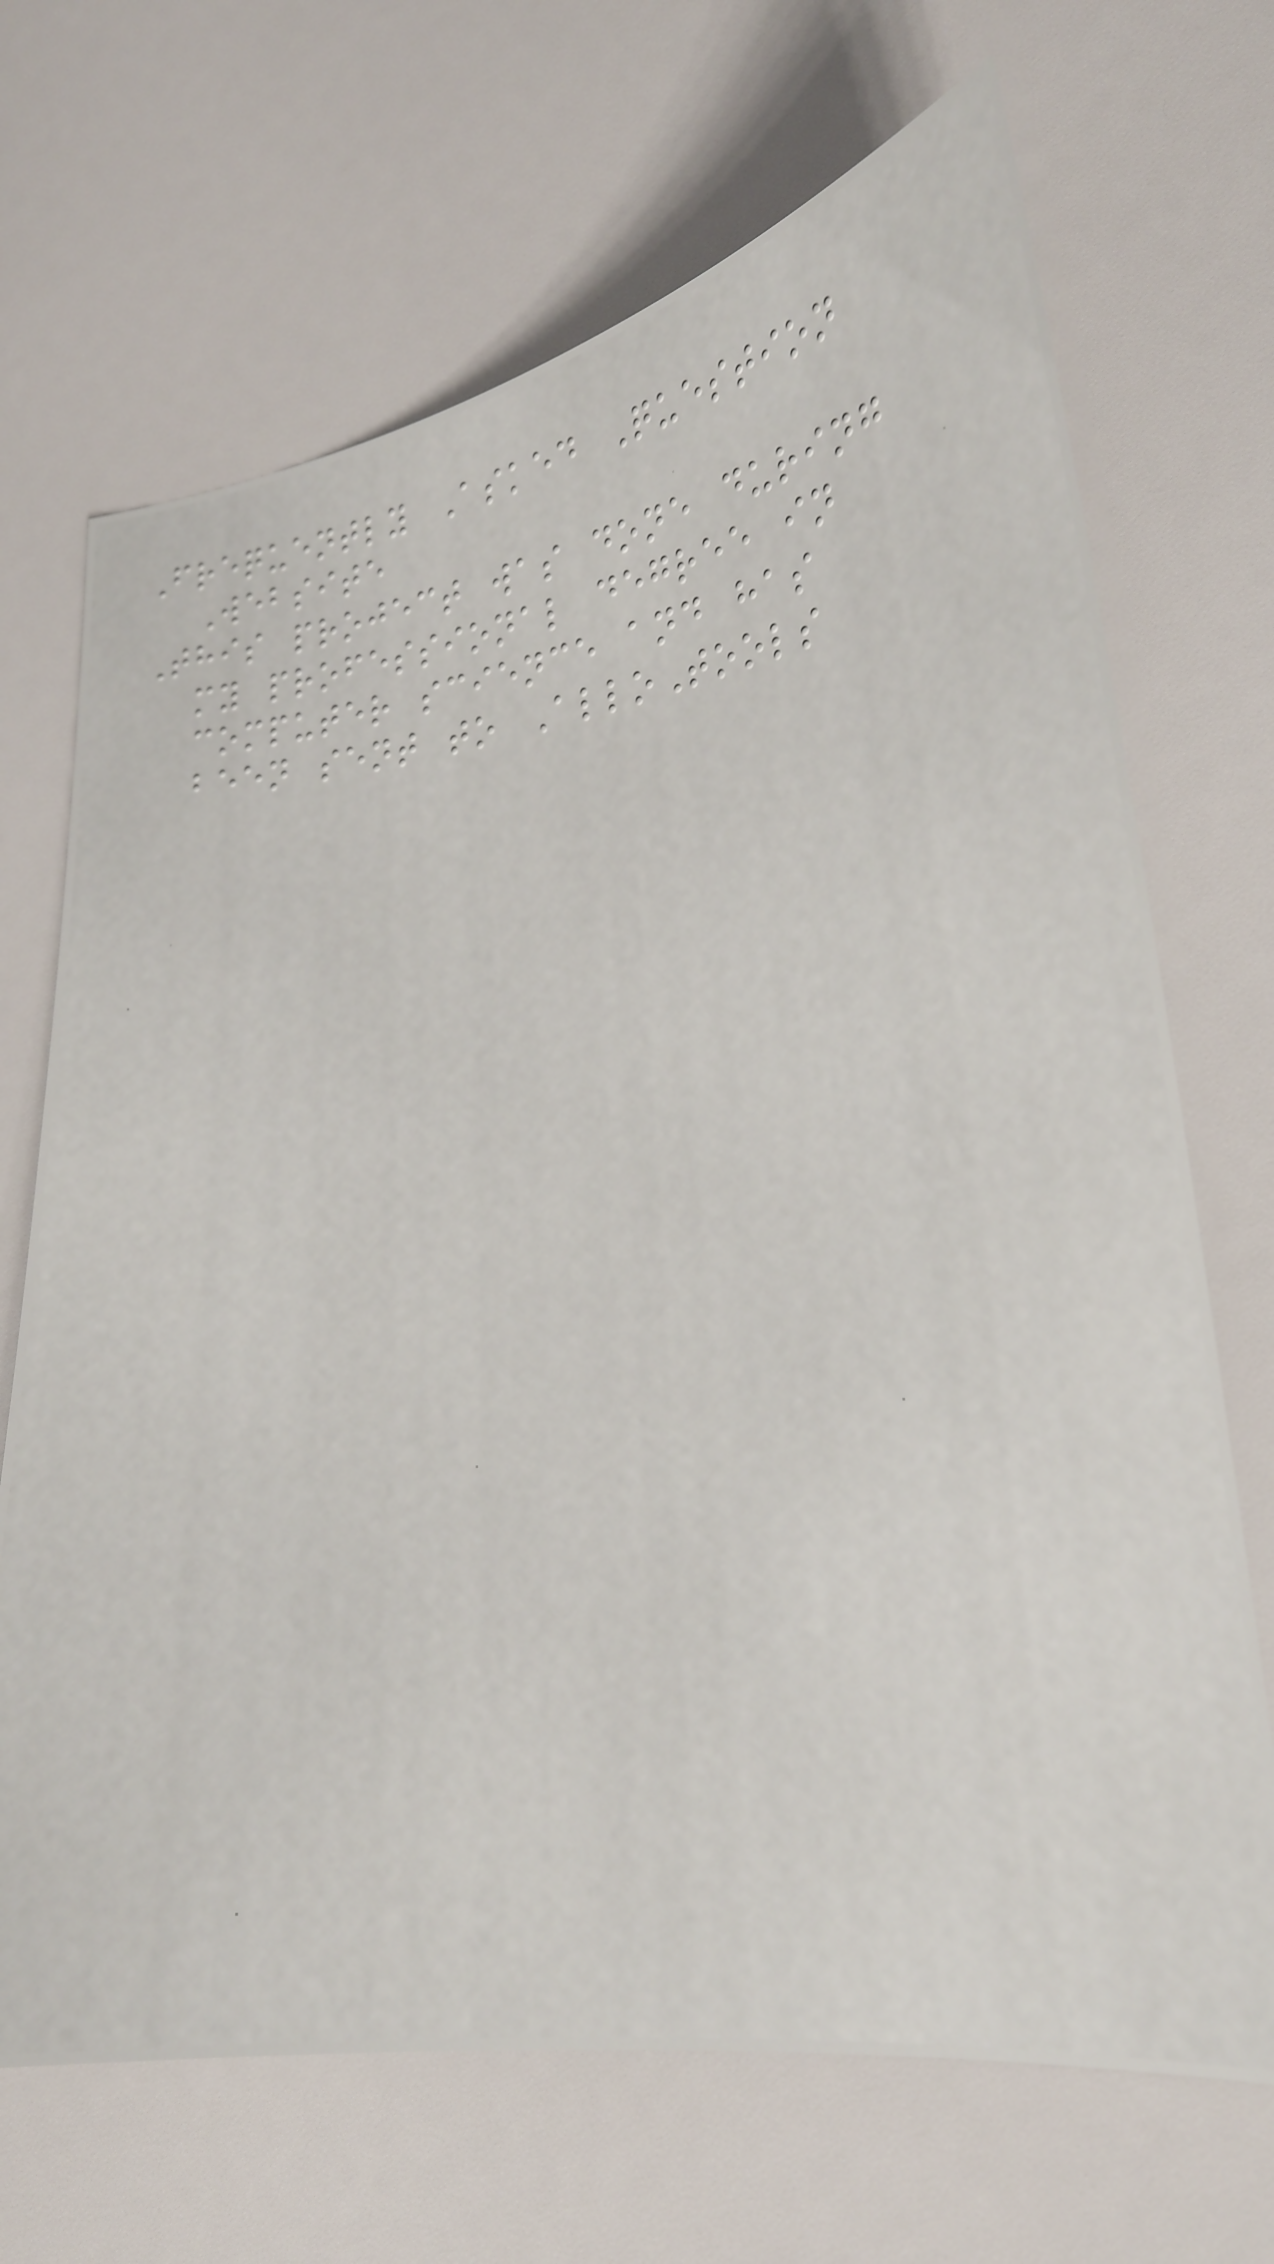Frequently Asked Question
Website
This project was done during
my professional degree in
computer science and has
been sent to AlloTools
